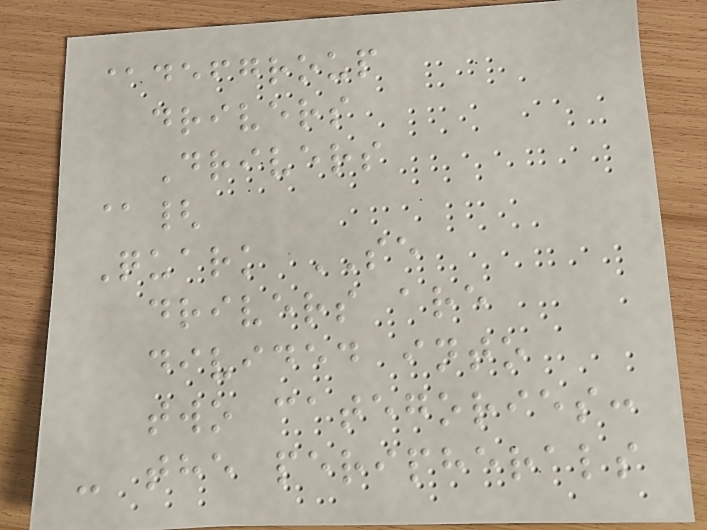@defgroup
drivers
Drivers
@{
Quark SE
drivers are
divided into
two categories:
- the peripherals
